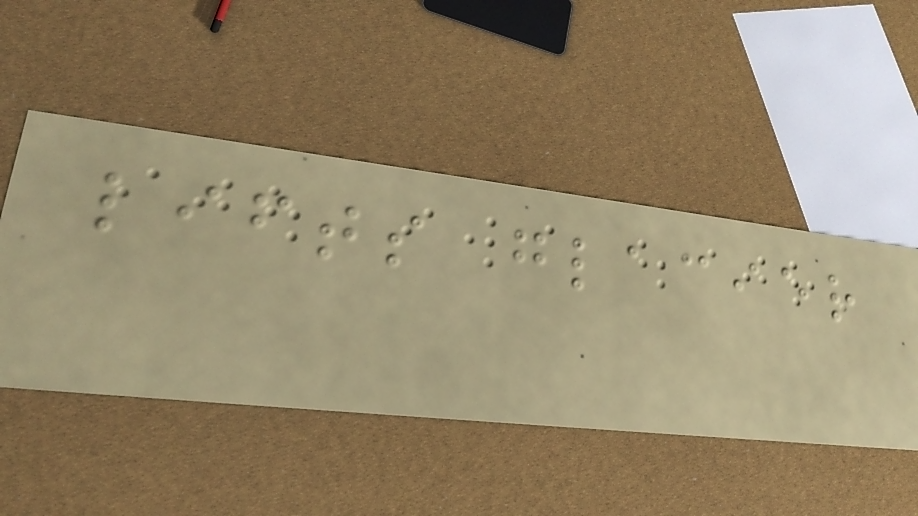lifts glacier
